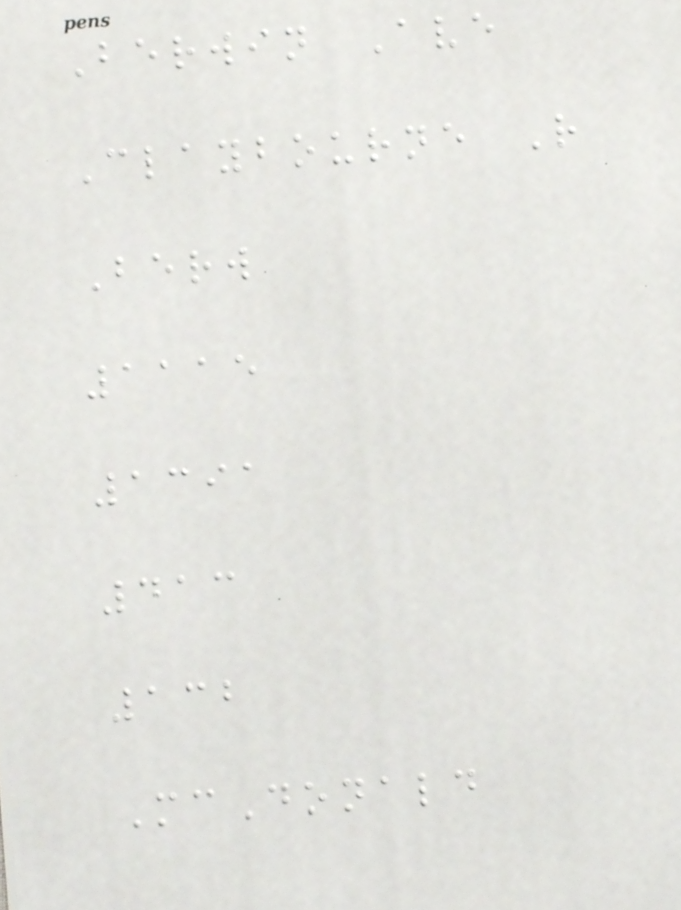Berwin Ave
Claybourne R
Berw
1115
1391
413
132
McDonald
